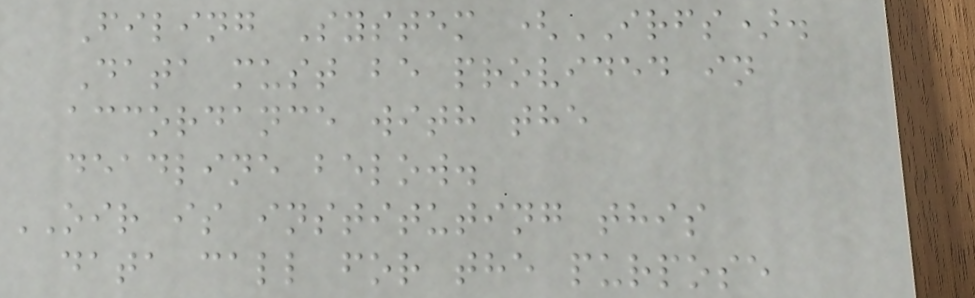Filing System (IRFS).
Data must be provided in
accordance with the
deadline below.
OIR is instituting this
data call for the purpose
